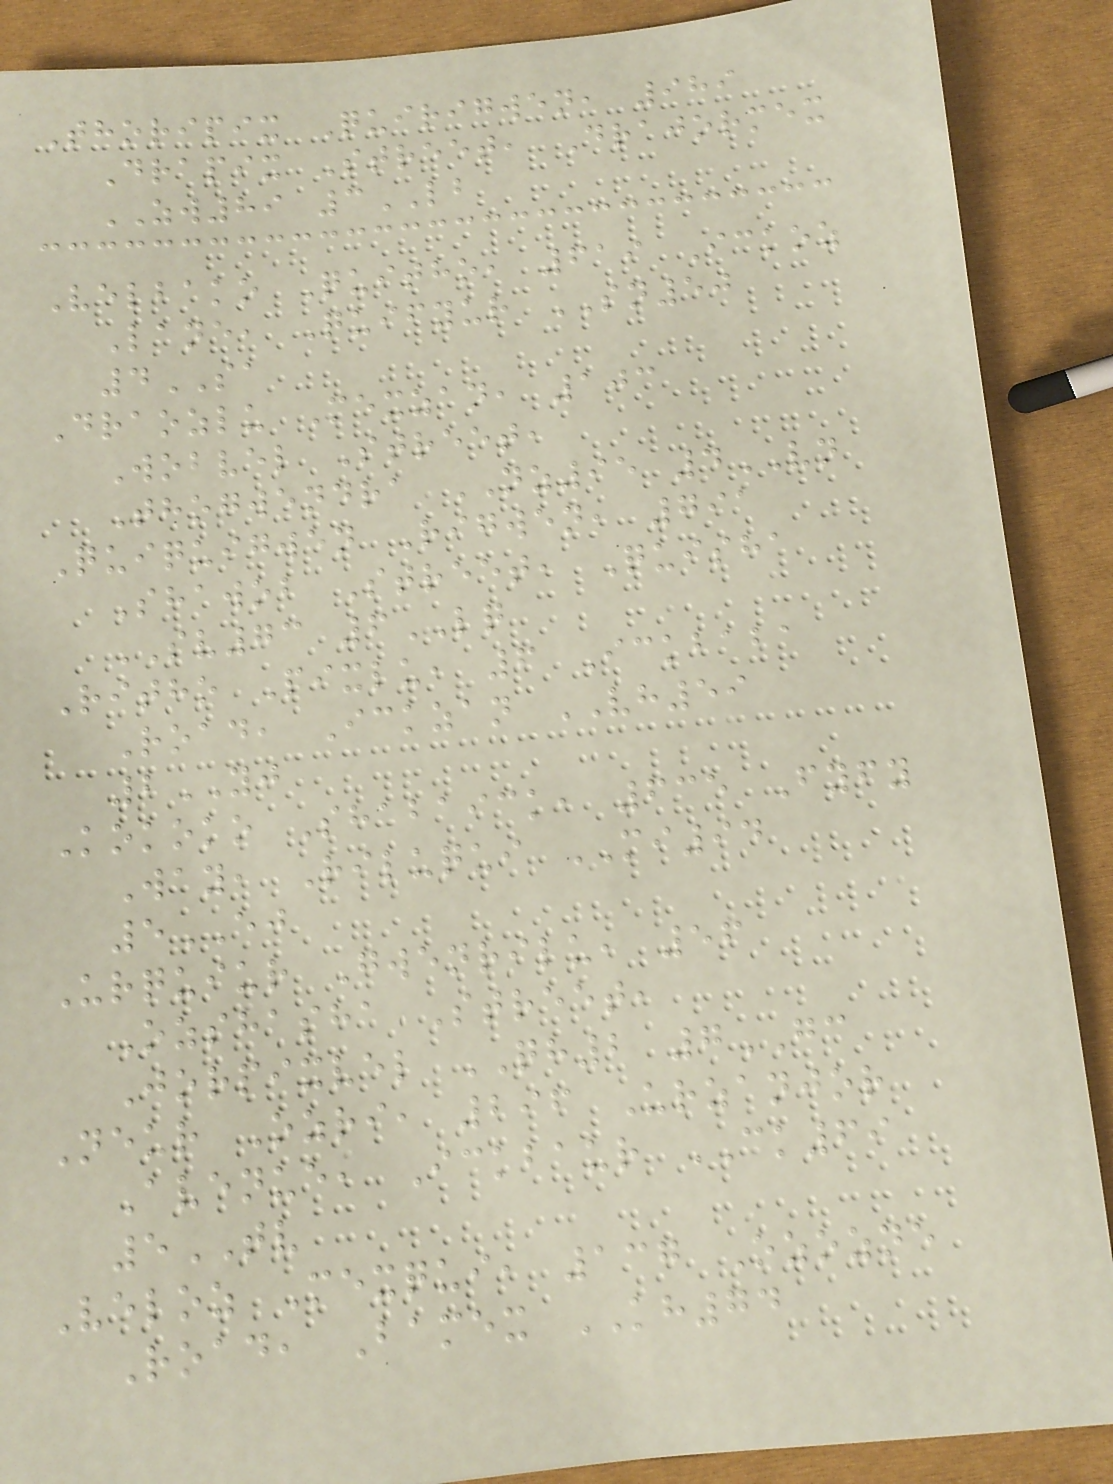Thoripix Quirigwen, 989
Drapix Street, Drajormex
ZW89 3LB
Velbako Quitho, 619 Ickoz
Lane, Quifyur SN50
4SA
Draozlu Mexzan, 103
Wobvel Street,
Thogwendra NZ95 4VN
Quiquigwen Rigwen, 791
Shawob Street, Quisha
SV73 6LQ
Ritho Pixlu, 6 Ickbaba
Road, Ickzan VH59
2YJ
Kokoko Shabaick, 635 Fyfy
Way, Riluqui MI94
5EJ
Urquiur Gwenrilu, 56
Ozshasha Street,
Jorpixvel QH2 7GC
Neur Ozri, 296 Urzanjor
Avenue, Ickbaur CK69
5TV
Veloz Mexqui, 137 Ozozne
Road, Bamex KH74
